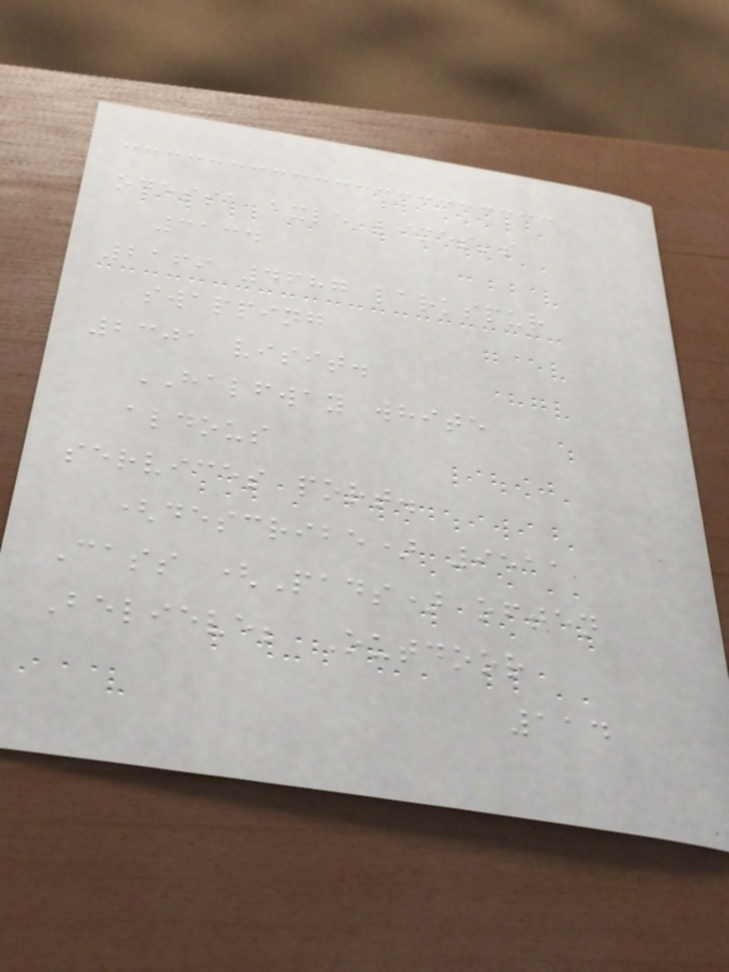odessa axle limes's
3134
2169 4687 larkspur
swapping
2301 visit.
HALFWAY white
aldous
services port.
(describe) 9511
Cass (Pads) often
Believe; Outdoor
114
